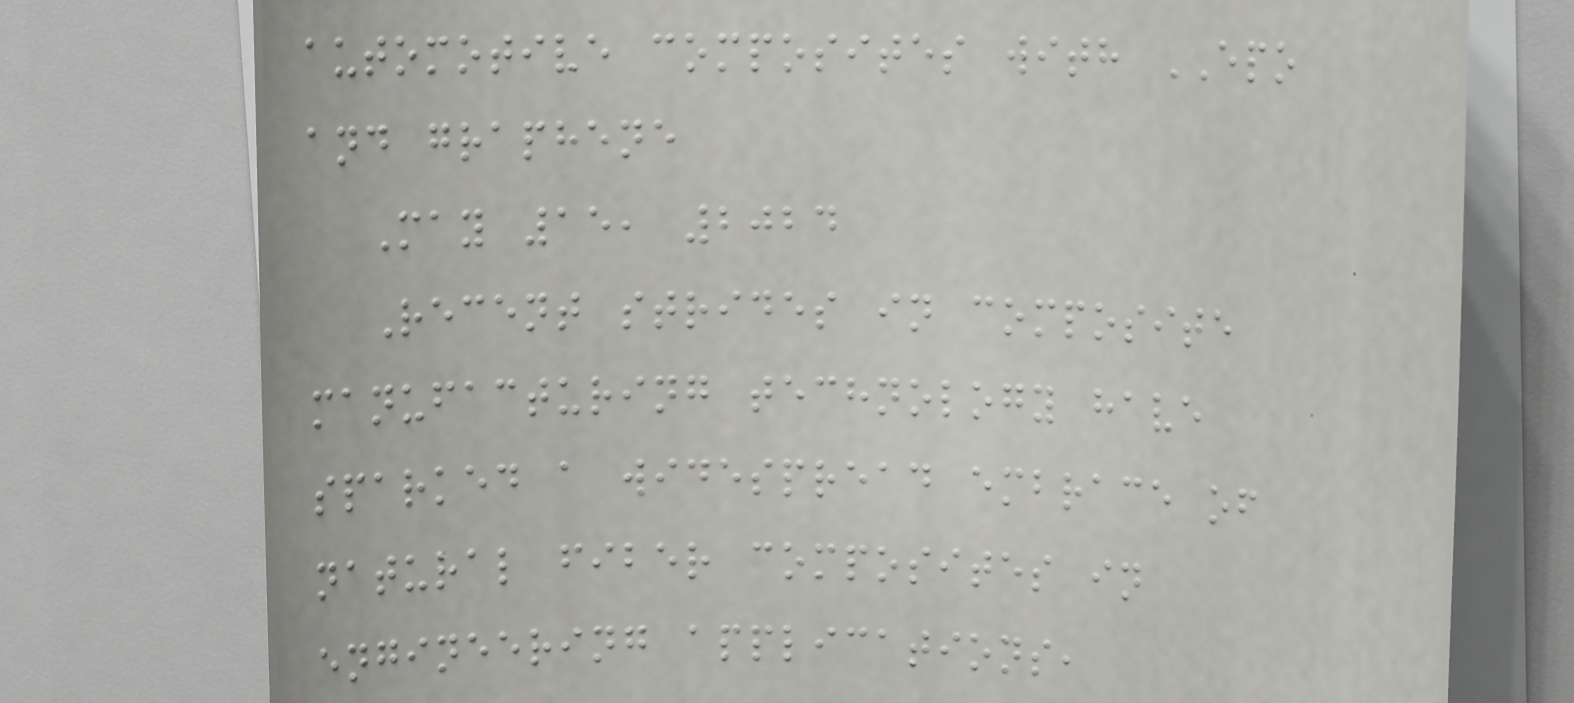automotive composites with EPO
and graphene
May 15, 2024
Recent strides in composite
manufacturing technology have
sparked a widespread embrace of
natural fiber composites in
engineering applications,
